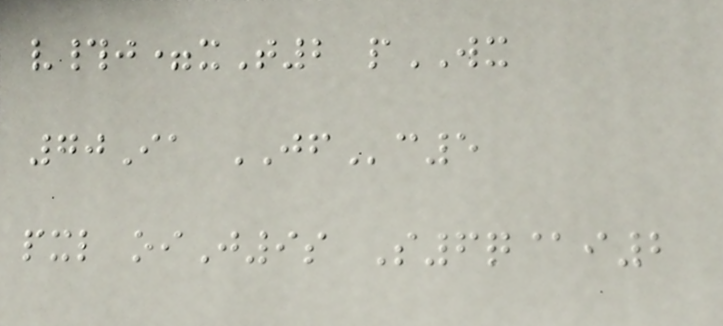v#j=xT2 pWX
70Ia JFc5
pxl oiJ9s S6q@i2
